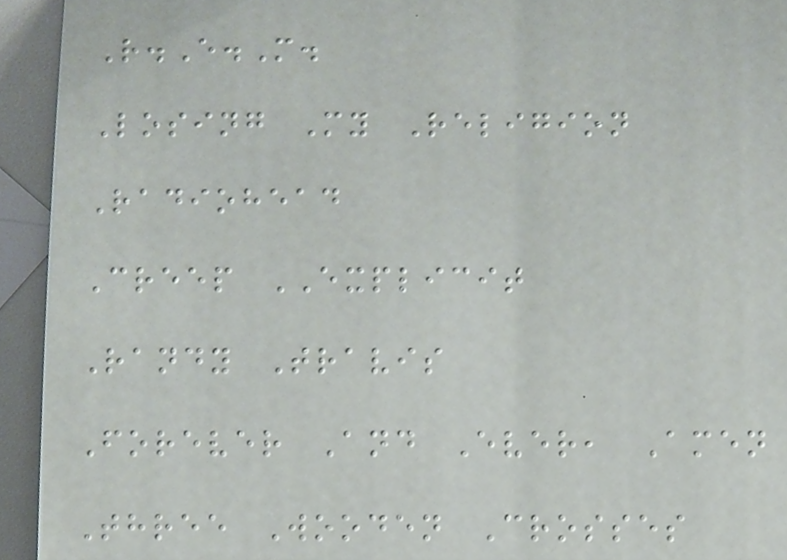R.E.M.
Losing My Religion
Radiohead
Creep EXPLICIT
Randy Travis
Forever And Ever, Amen
Three Wooden Crosses
